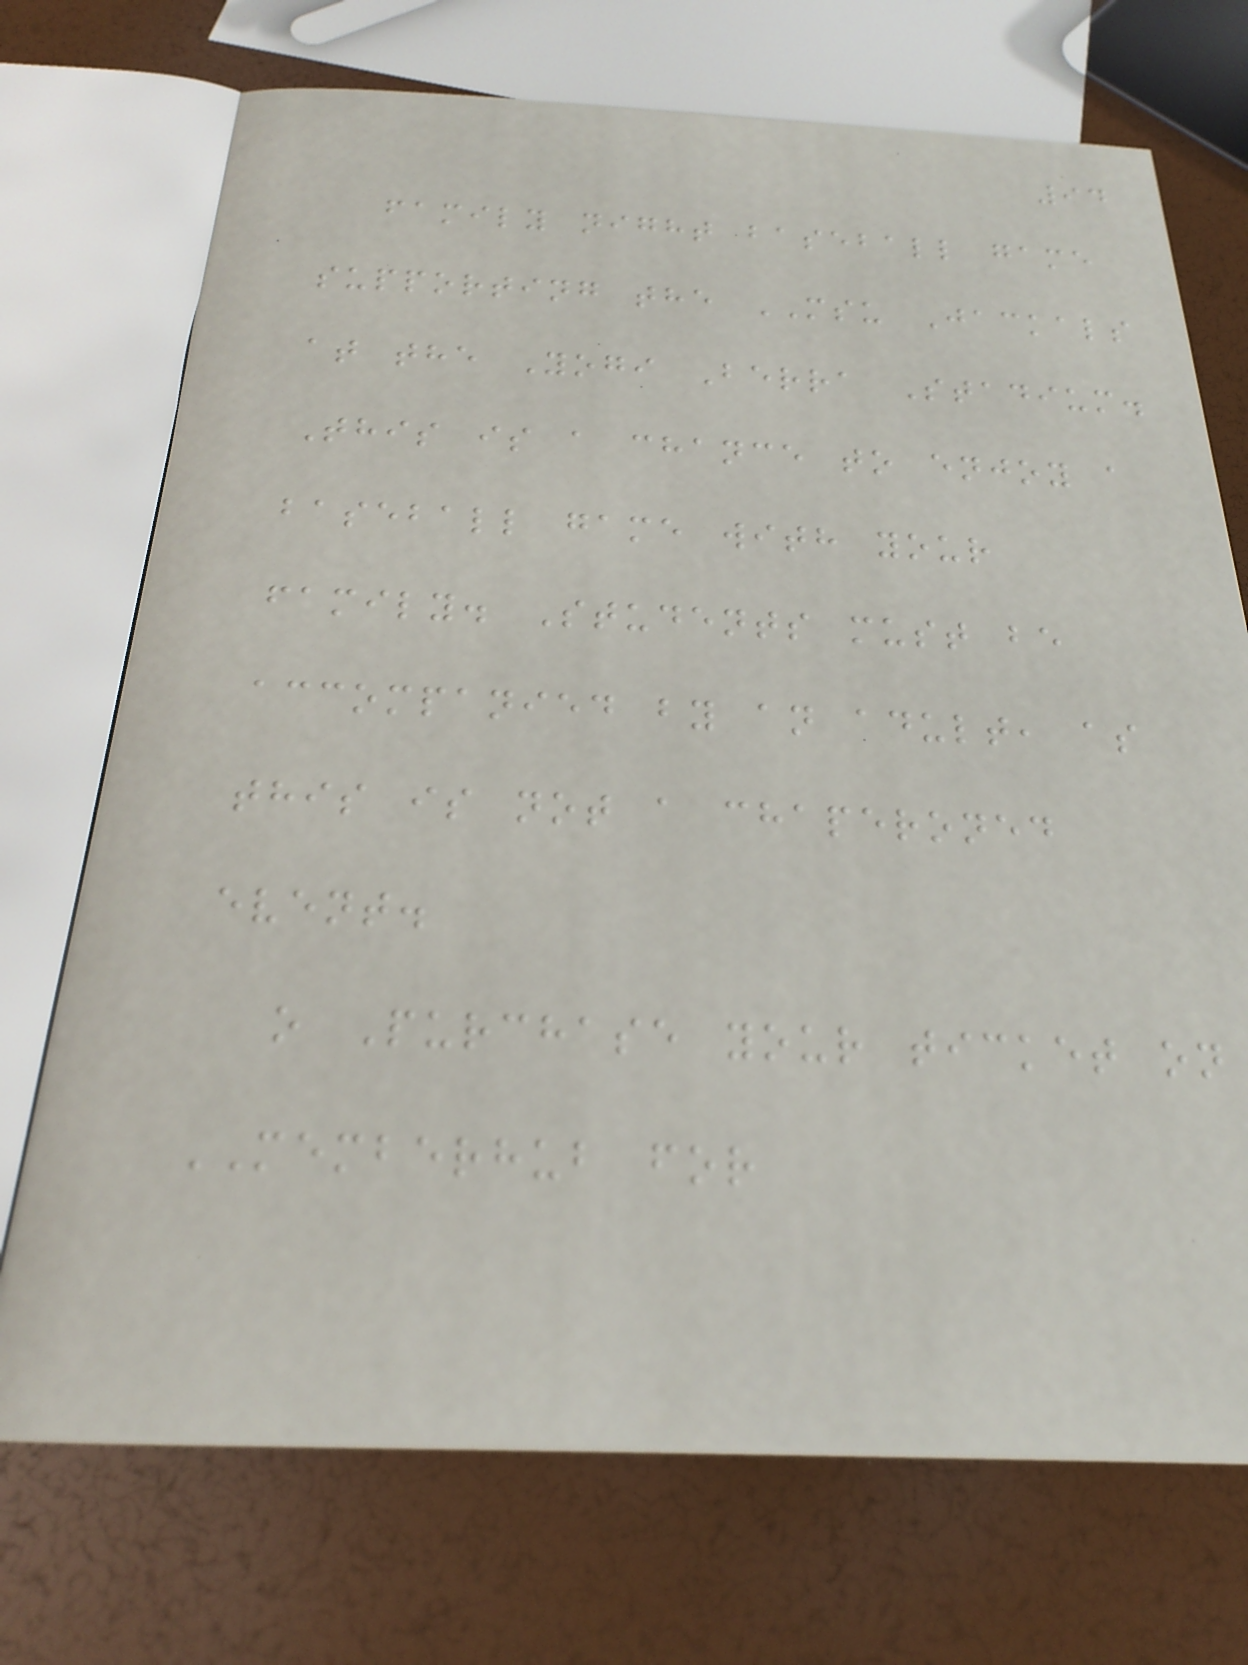94
family night baseball game
supporting the MSU Jackals
at the Yogi Berra Stadium.
This is a chance to enjoy a
baseball game with your
family. Students must be
accompanied by an adult, as
this is not a chaperoned
event.
o Purchase your ticket on
MEMBERHUB for
